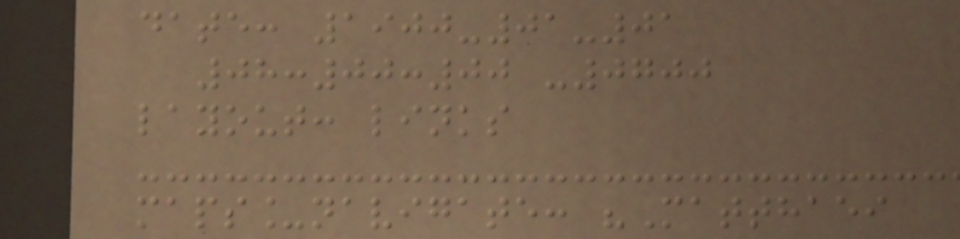date: 1900-01-01
08:00:00 -0700
layout: links
maps_navigate: "Matthaei
